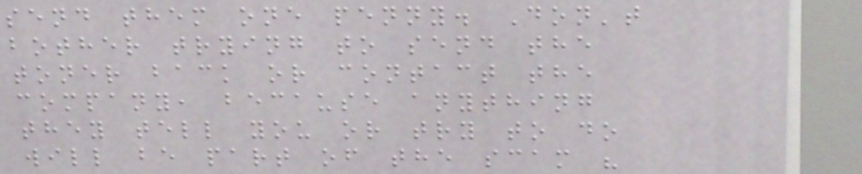send them one penny. Don't
bother trying to send the
toner back or contact the
company, because anything
they tell you or try to do
will be part of the scam "
